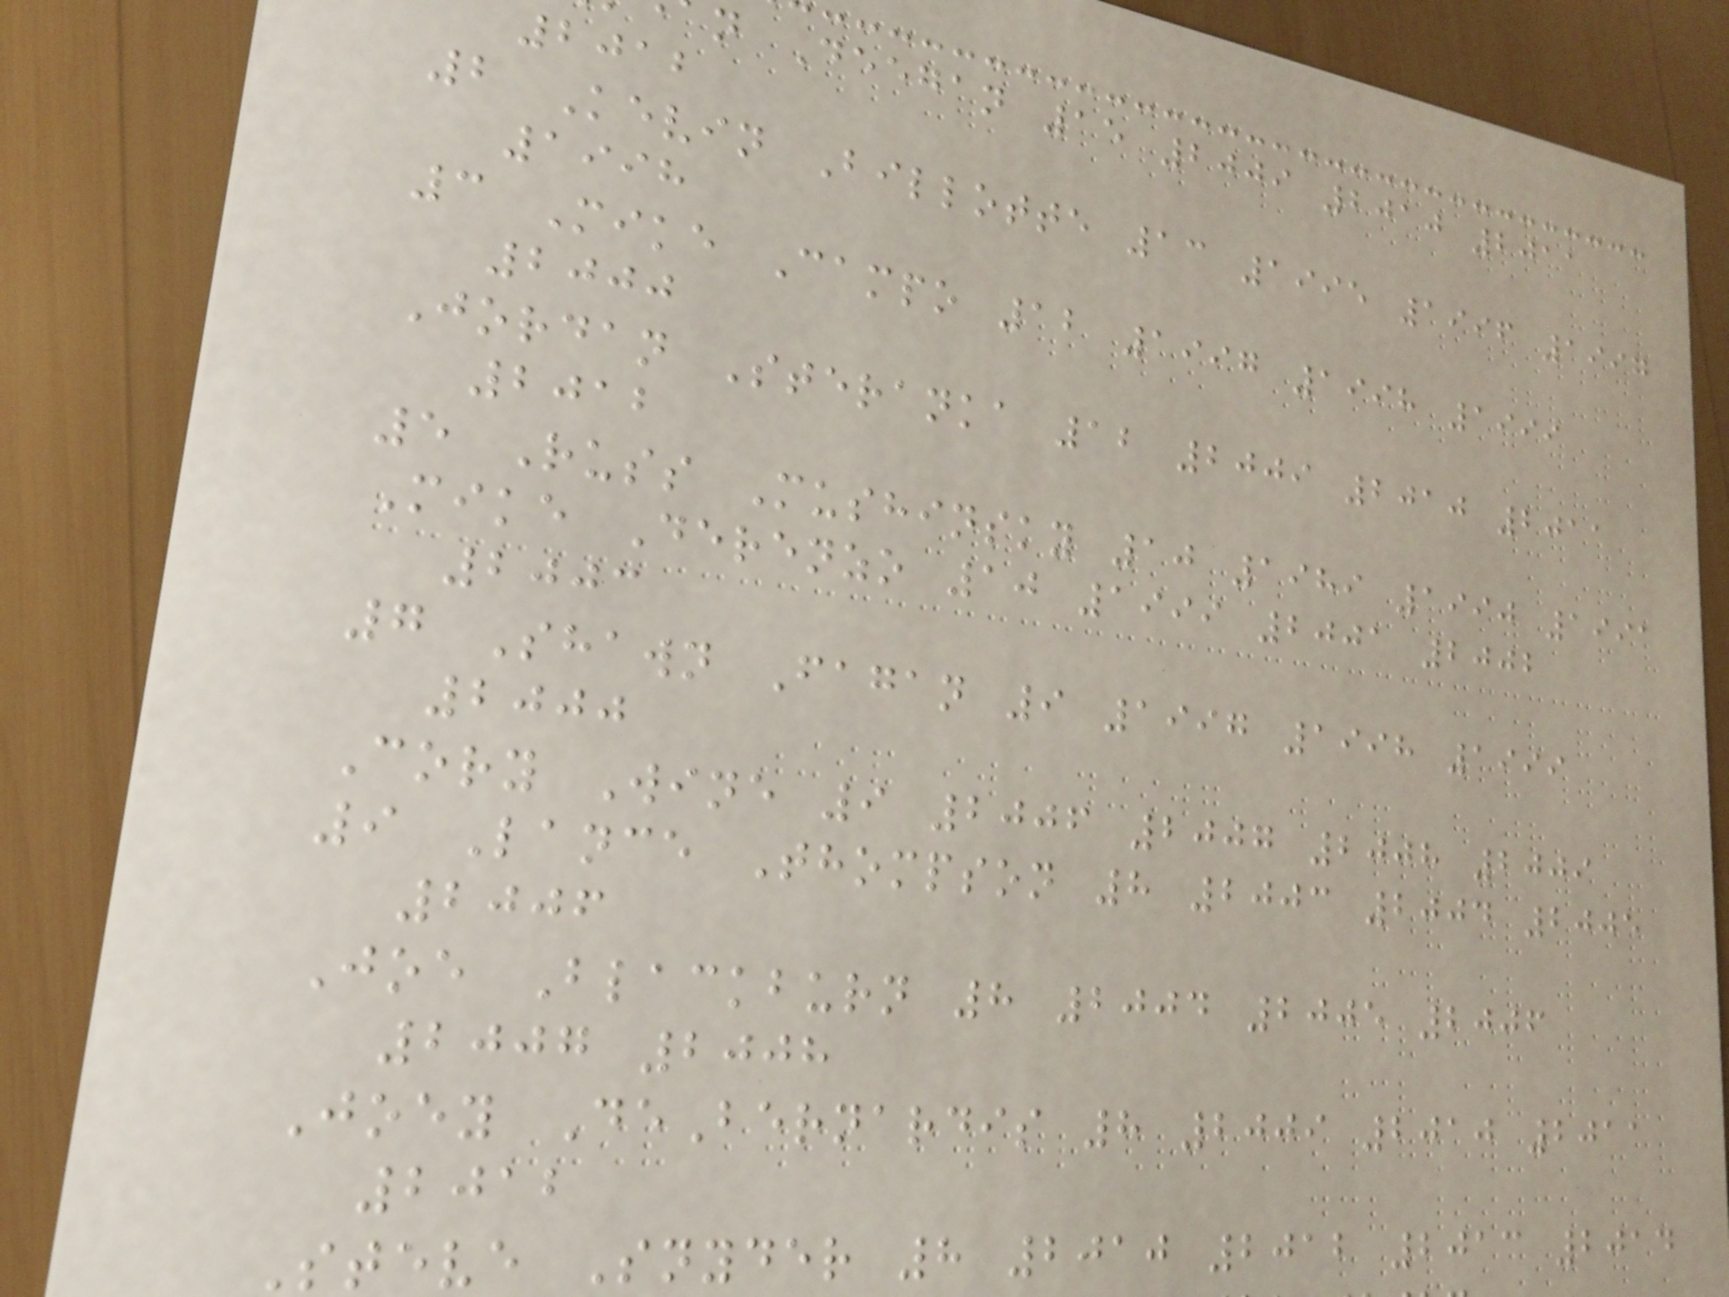n Deegan 15 2009 2010 2011
2012
2 Kevin Billotte 13 1995 1996 1997
1998
3 Mike Campo 12 1997 1998 1999
2000
Jordan Steranka 12 2009 2010 2011
2012
5 Russ Mushinsky 10 1989 1990 1991
Mike Derenzo 10 1999 2001 2002
2003
7 Shawn Fagan 9 1997 1998 1999
2000
Cory Wine 9 2006 2007 2008 2009
9 Lance Thompson 8 2003 2004 2005
2006
Joe Blackburn 8 2004 2005 2006
2007 2008
Joey DeBernardis 8 2009 2010 2011
2012
Steve Snyder 8 2010 2012 2013 2014
